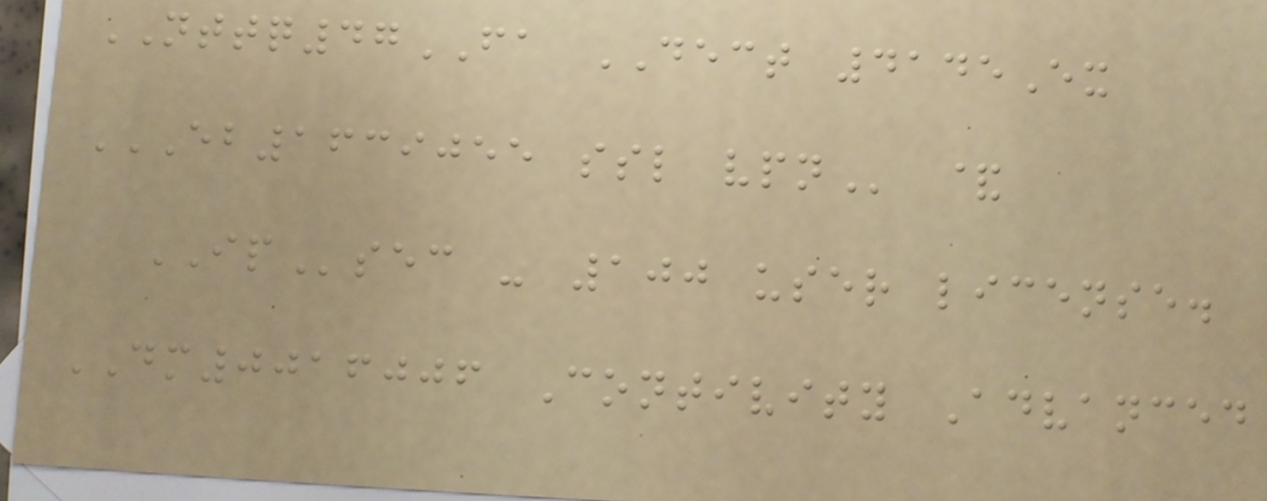NTTQ47FA DECT 4145Ex
EB1639055 SSL VPN &
IPsec - 100 user license.
DM0016006 Contivity Advanced
